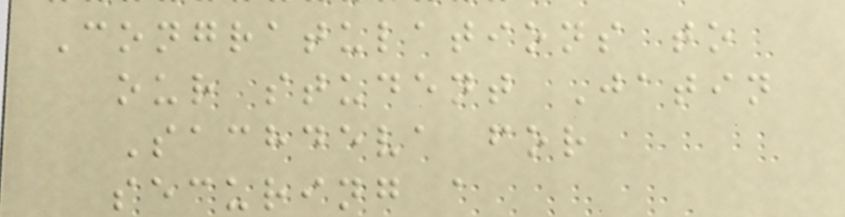Congratulations to
our student Jatin
Sachdeva for
securing a
